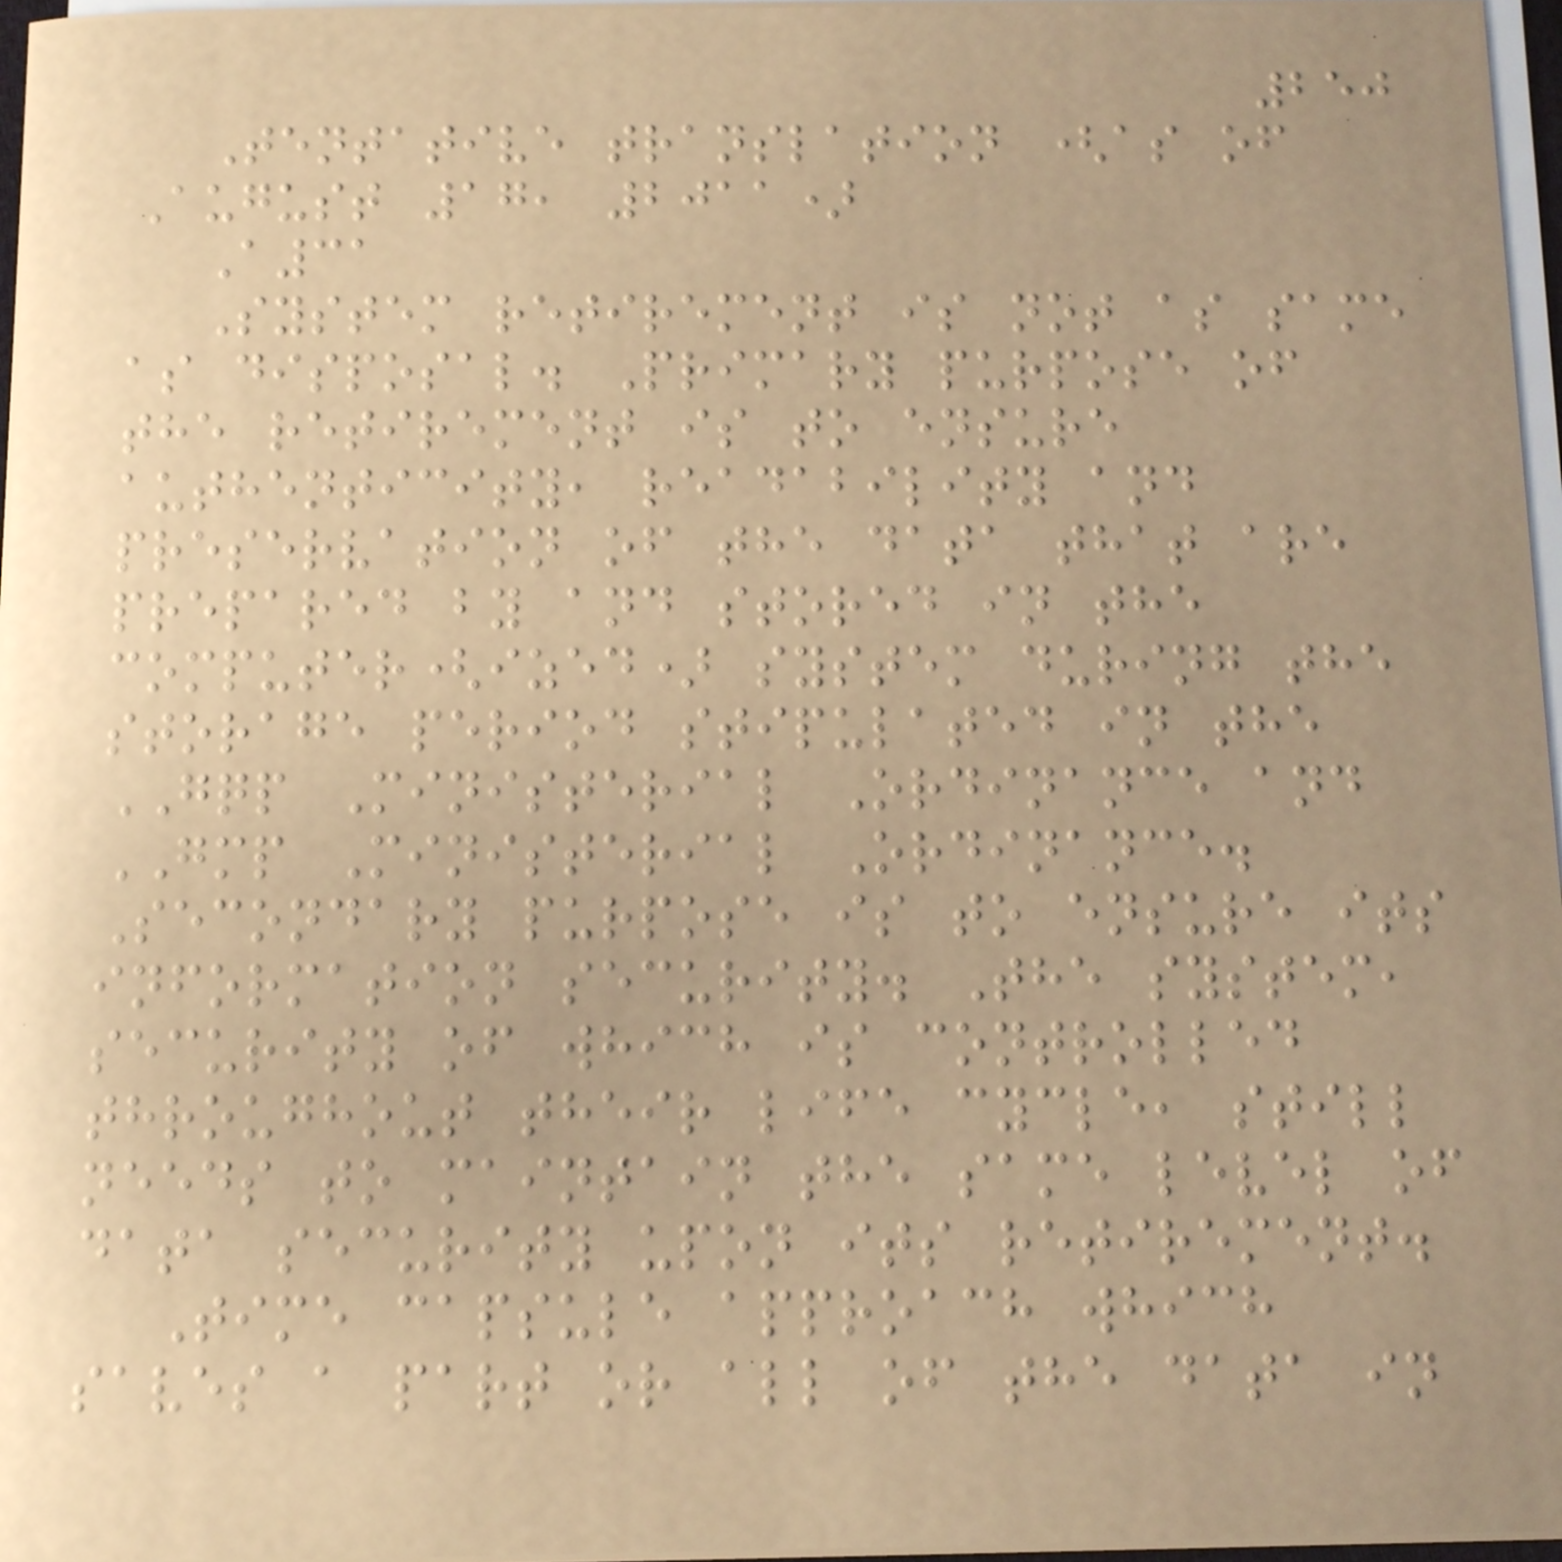250
Tentative translation (as of
August 17, 2011)
A31
System retirement is not as same
as disposal. Primary purpose of
the retirement is to ensure
authenticity, readability and
preservation of the data that are
prepared by and stored in the
computer(ized) system during the
storage period stipulated in the
GQP Ministerial Ordinance and
GMP Ministerial Ordinance.
Secondary purpose is to ensure its
information security. The system,
security of which is controlled
throughout their life cycle, still
needs to maintain the same level of
data security upon its retirement.
Time capsule approach which
saves a part or all of the data in
